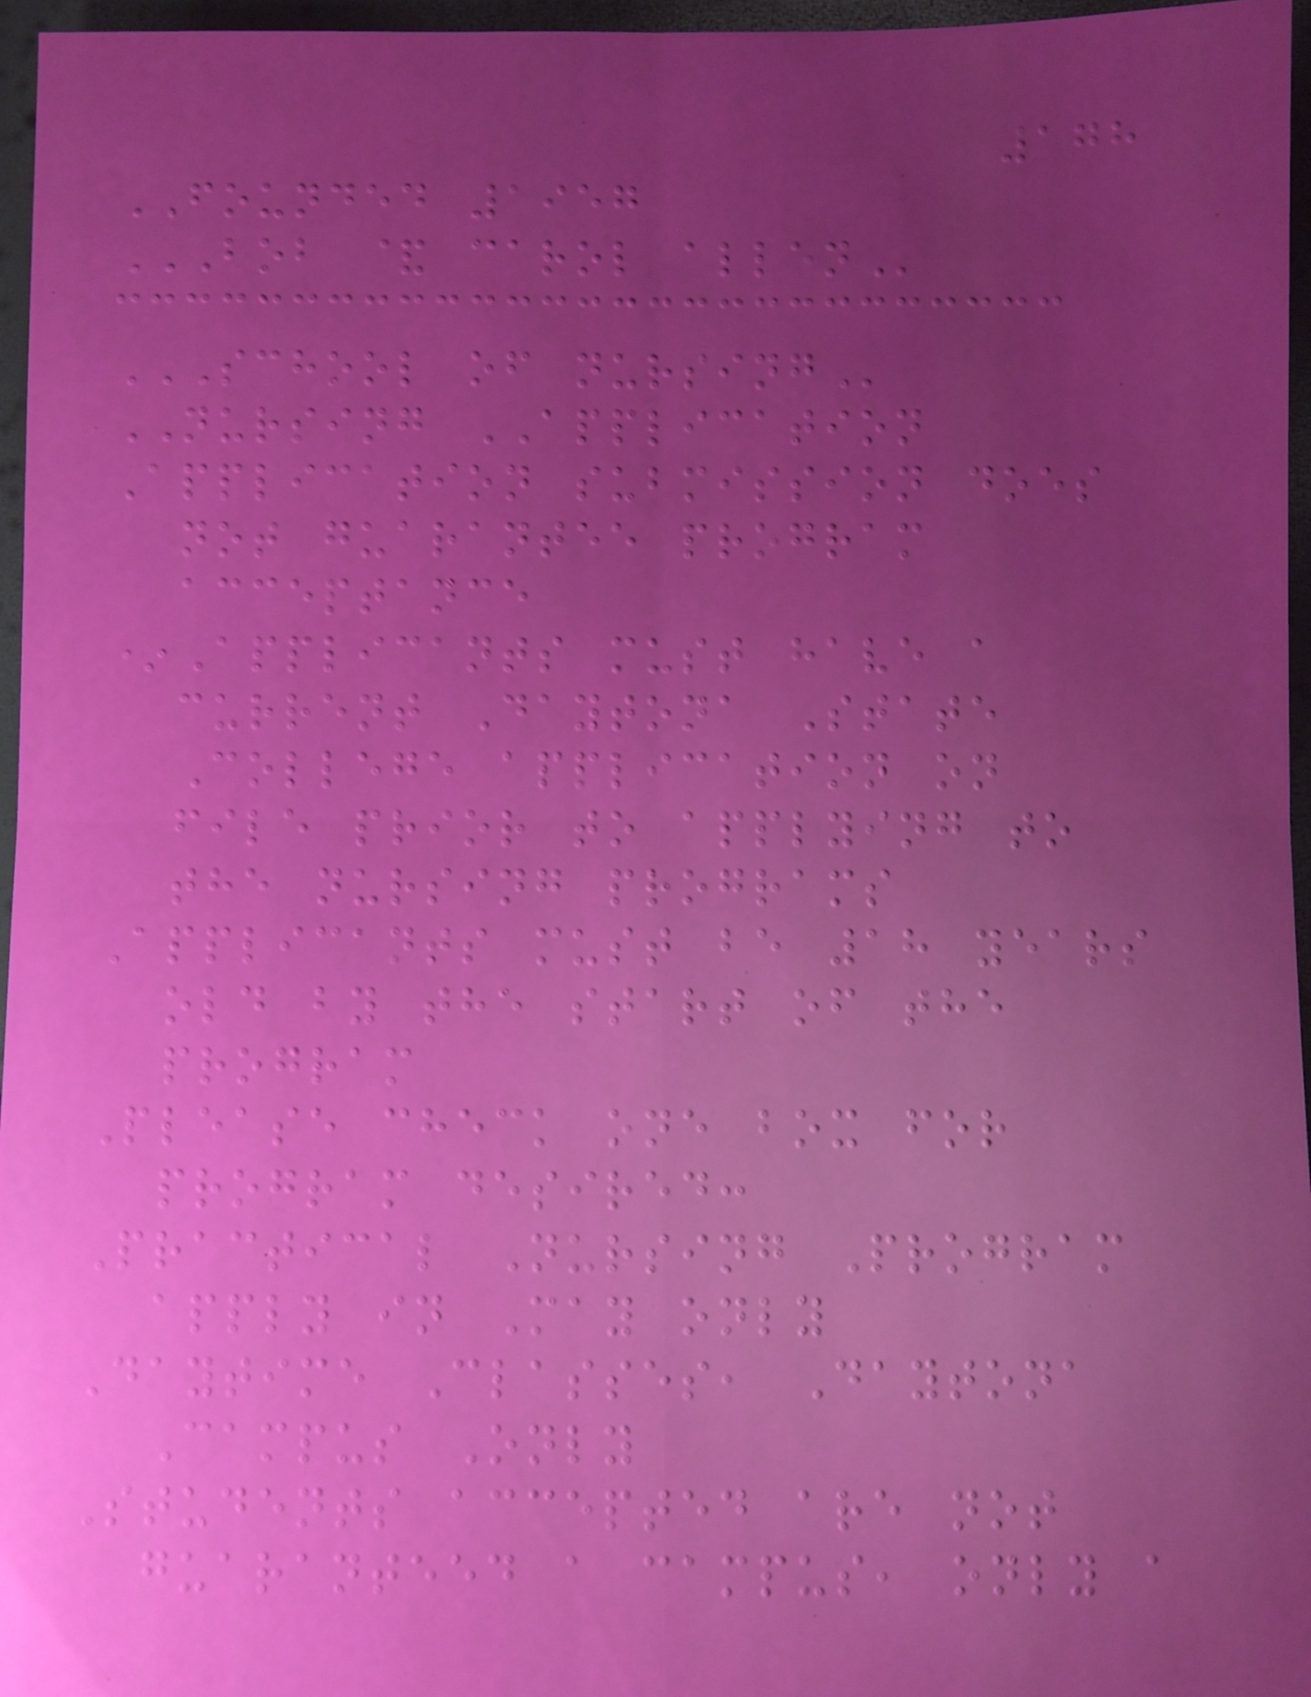178
FOUNDED 1957
BOB & CAROL ALLEN
SCHOOL OF NURSING
NURSING APPLICATION
Application submission does
not guarantee program
acceptance
*Applicants must have a
current Daytona State
College application on
file prior to applying to
the nursing programs
Applicants must be 18 years
old by the start of the
program
Please check one box for
program desired:
Practical Nursing Program
apply in May only
Daytime Classes, Daytona
Campus Only
Students accepted are not
guaranteed a campus, only a
